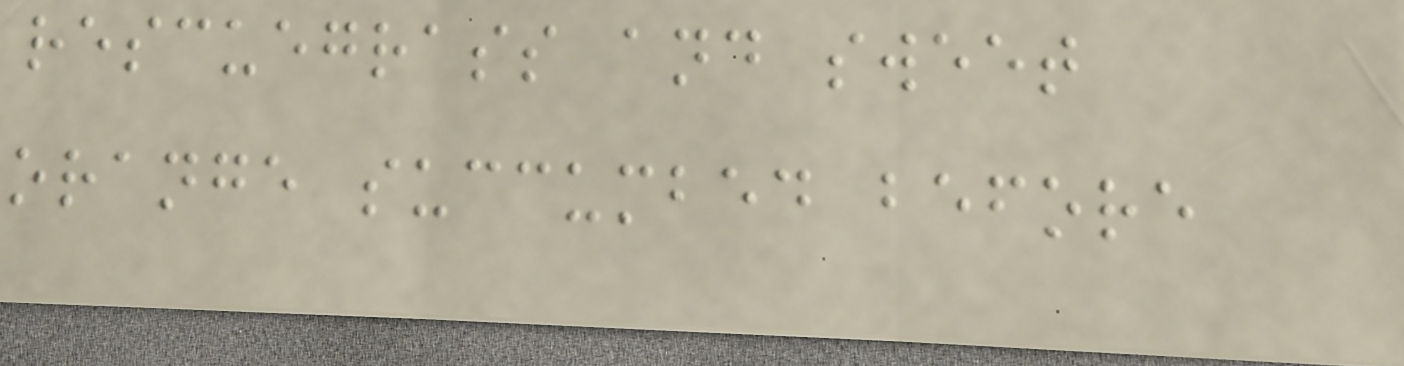rescuegrass and sweet
orange succumbed before
